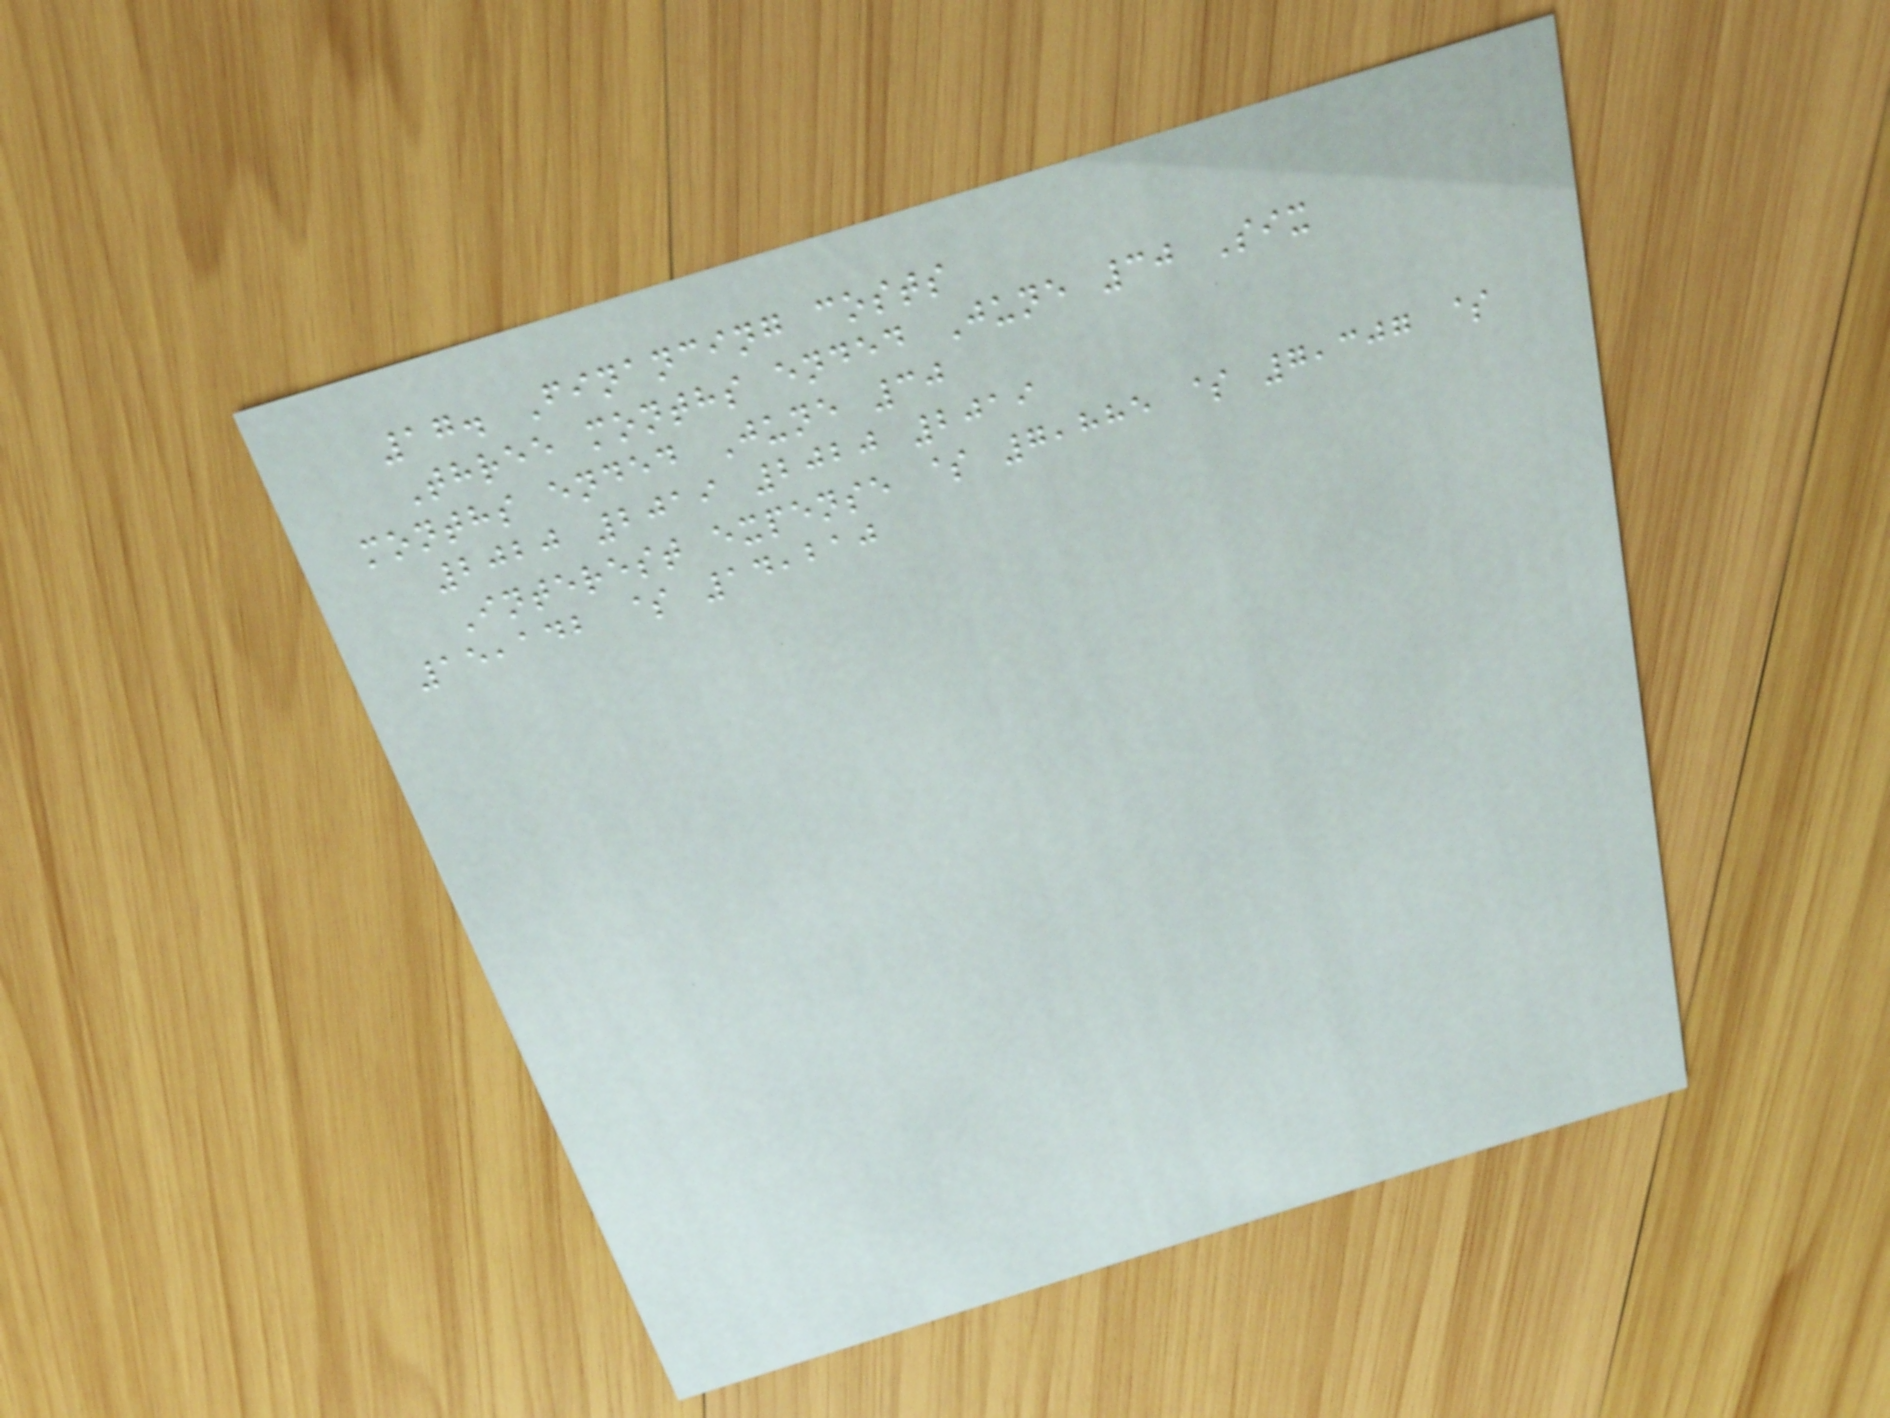17. Financing costs
Three months ended June 30 Six
months ended June 30
2020 2019 2020 2019
Interest expense $ 7,885 $ 7,307 $
15,142 $ 14,210
